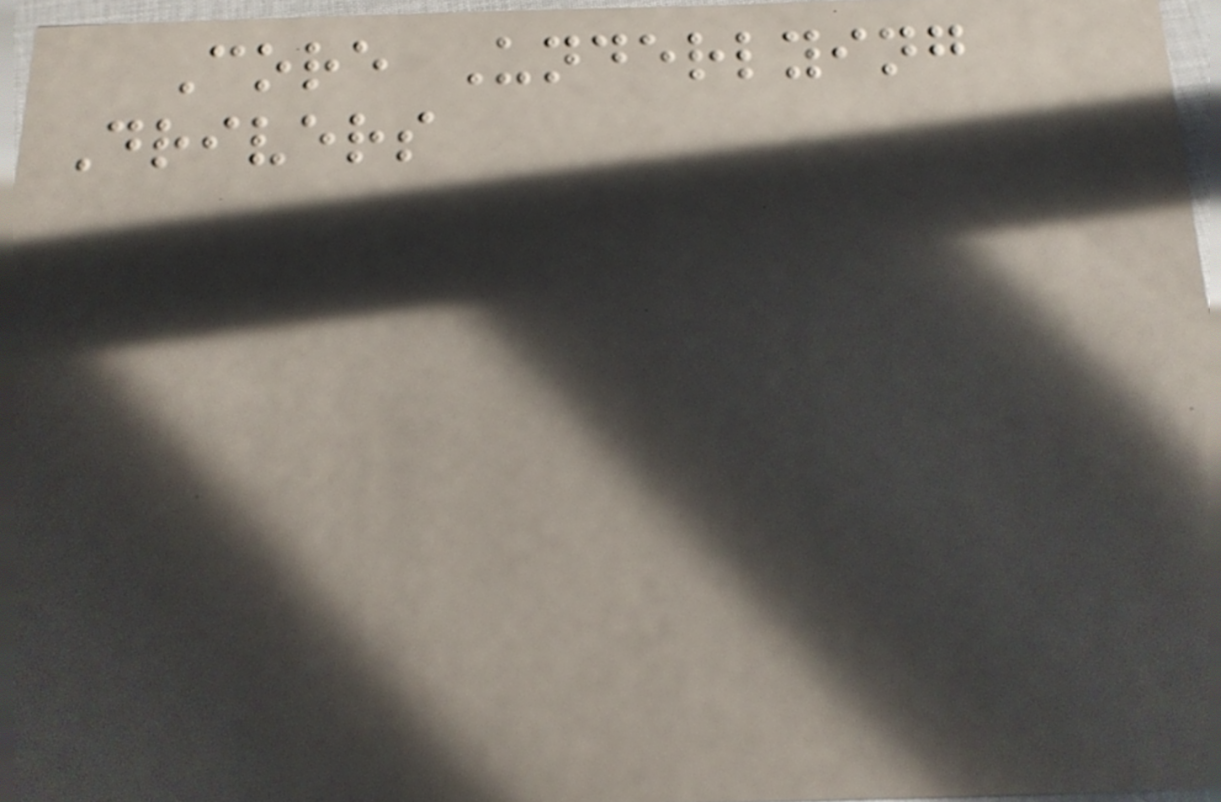Core Underlying
Drivers
